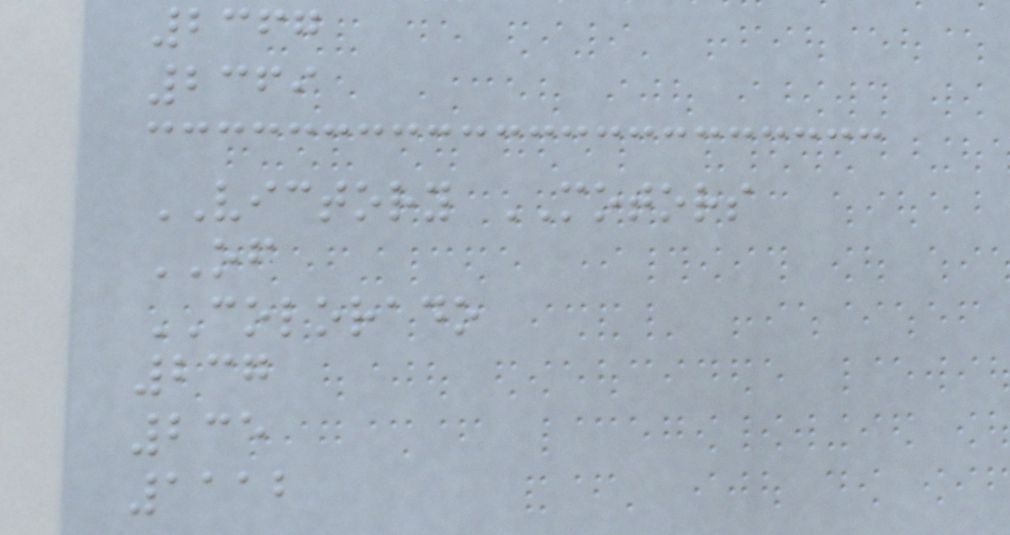2367
2369
VICTORY MOTORS
OF
COLORADO
237
235
1112
